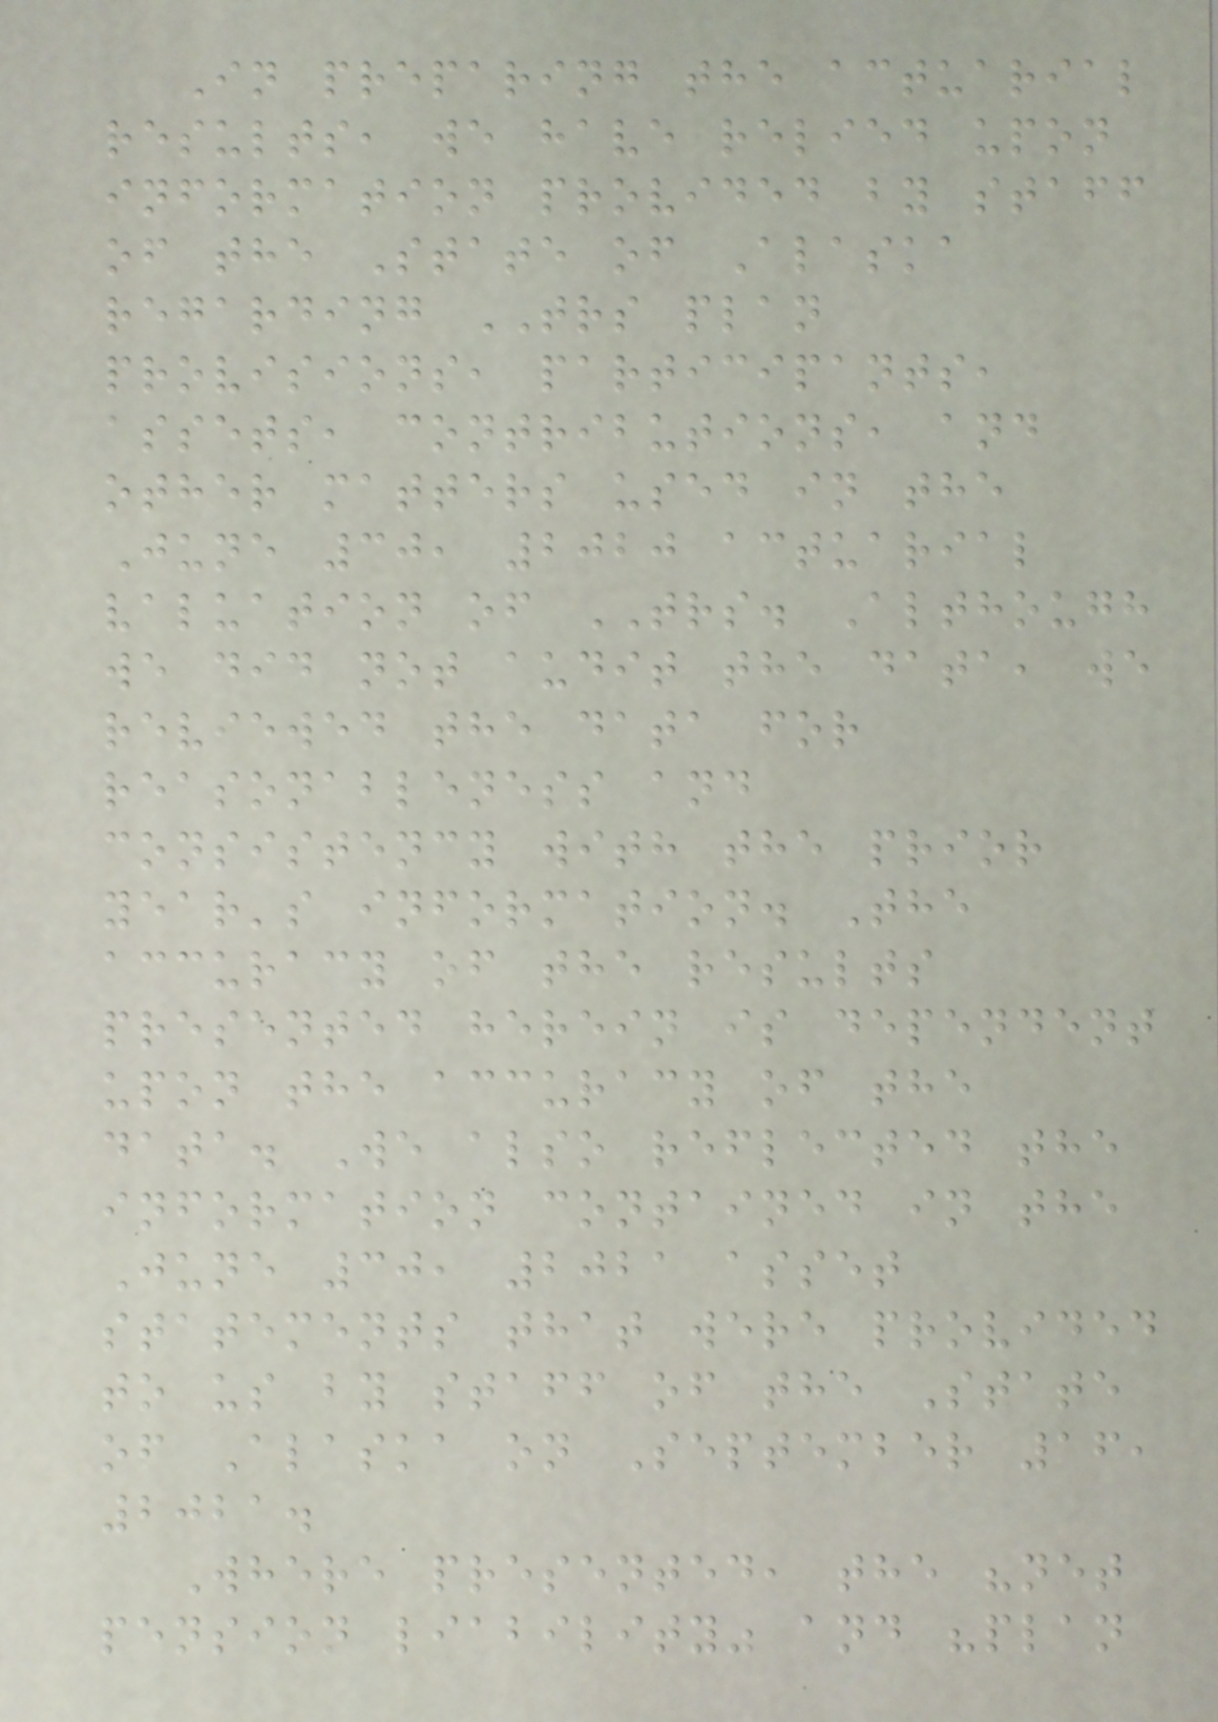In preparing the actuarial
results, we have relied upon
information provided by staff
of the State of Alaska
regarding TRS plan
provisions, participants,
assets, contributions, and
other matters used in the
June 30, 2020 actuarial
valuation of TRS. Although
we did not audit the data, we
reviewed the data for
reasonableness and
consistency with the prior
year's information. The
accuracy of the results
presented herein is dependent
upon the accuracy of the
data. We also reflected the
information contained in the
June 30, 2021 asset
statements that were provided
to us by staff of the State
of Alaska on September 16,
2021.
Where presented, the "net
pension liability" and "plan
